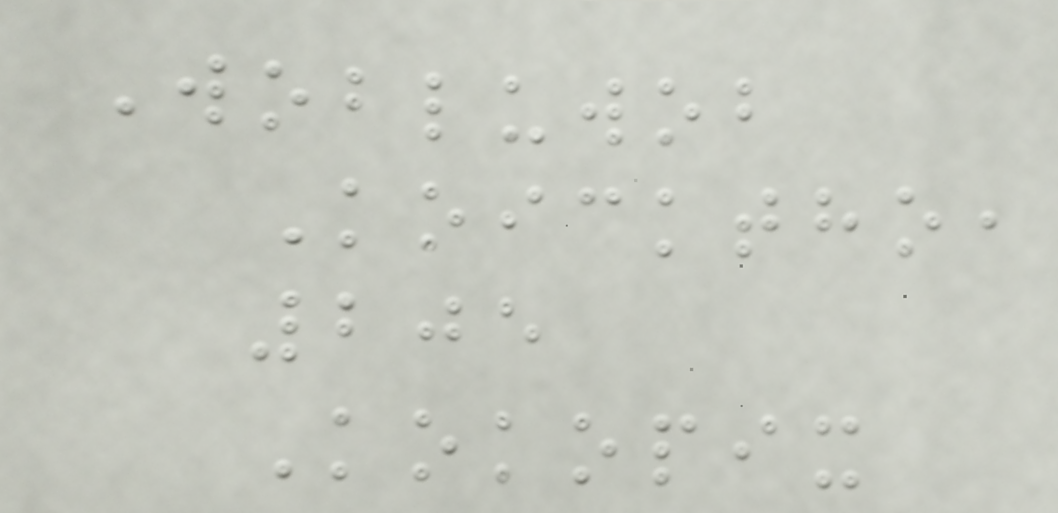Wobluwob
Koicktho,
205
Kokopix
